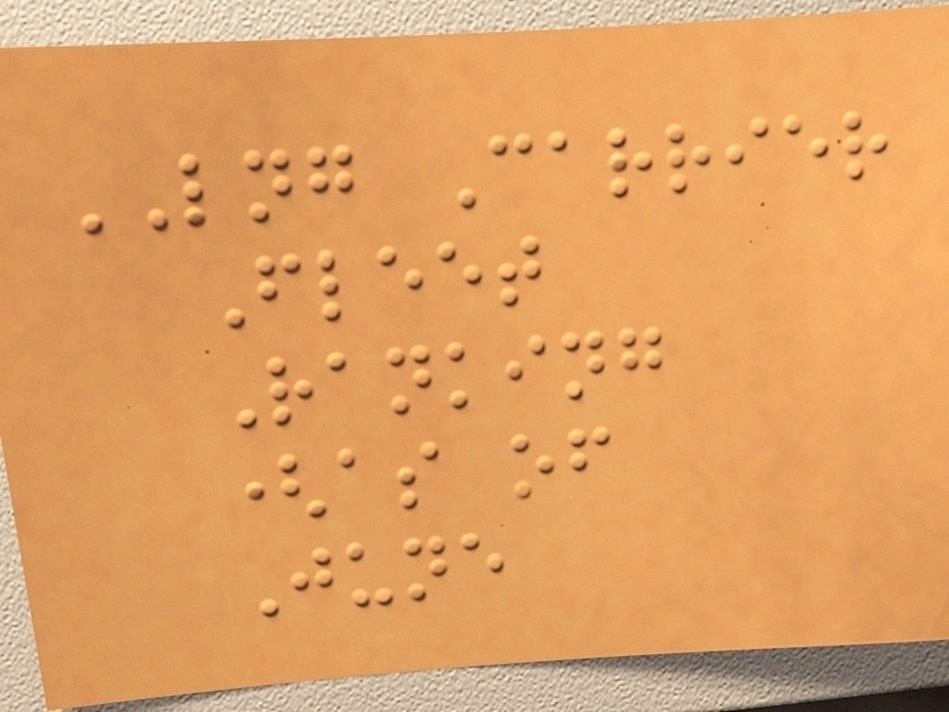LNG Carrier
Fleet
Ranking
(as of
June
